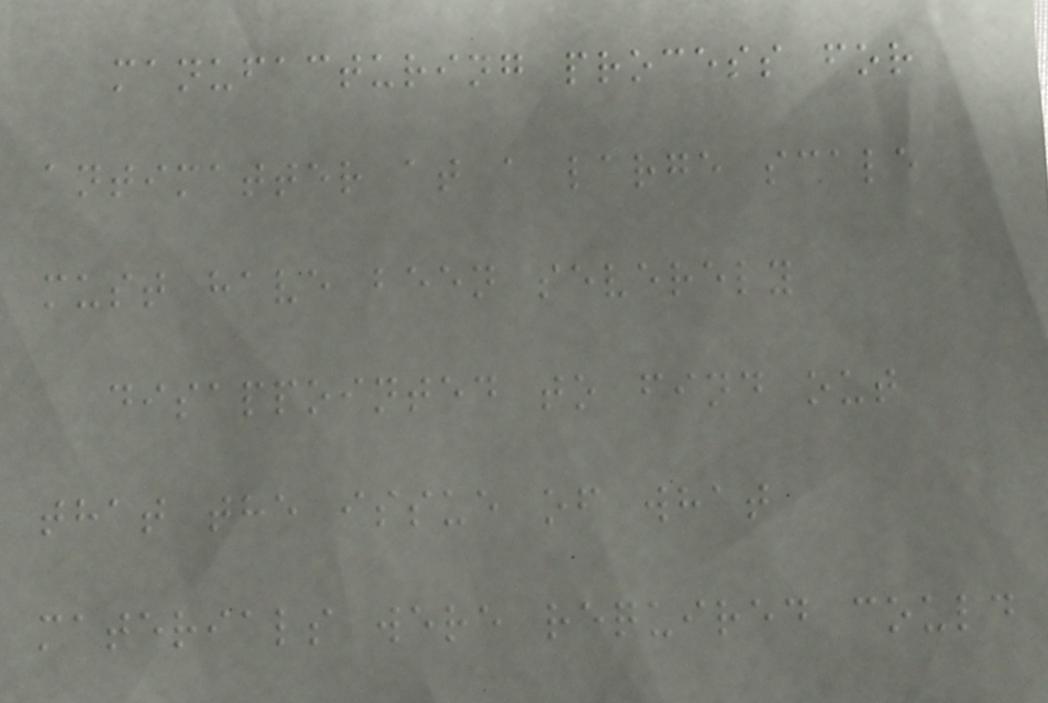manufacturing process for
antimatter at a large scale
must have been severely
disappointed to find out
that the issue of what
materials were required could
